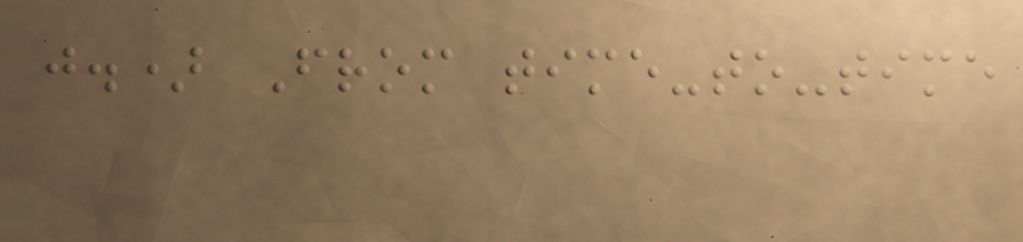j.) From time-to-time
